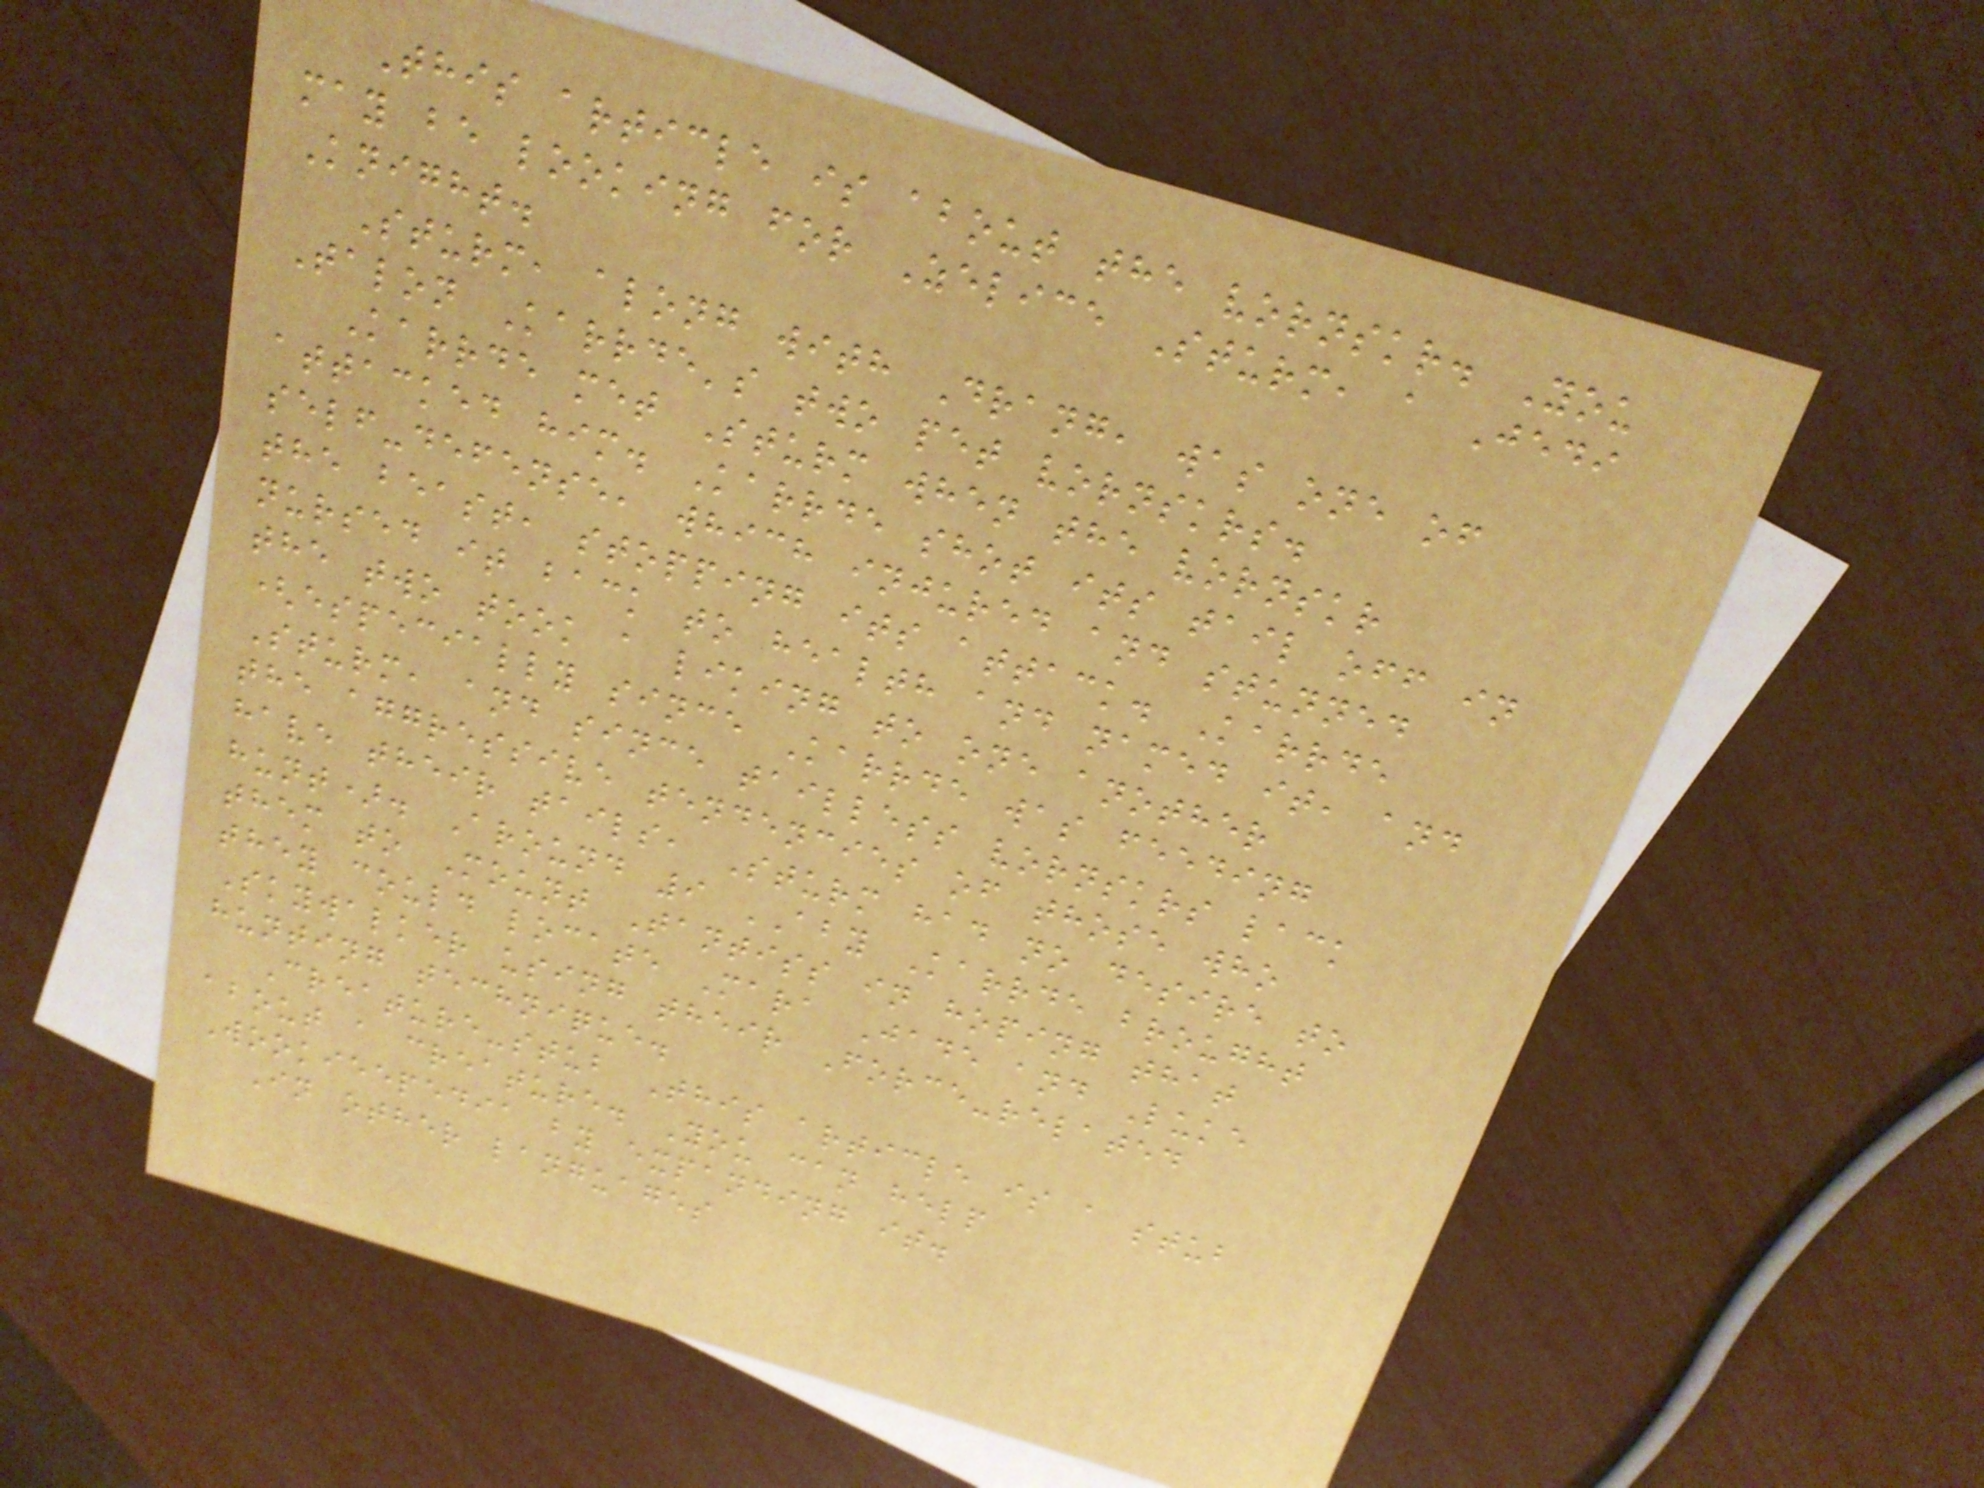This article is about the vornskr. You
may be looking for Zelice Sturm, a Jedi
Knight.
Sturm, along with Drang, was one of
Talon Karrde's two pet vornskrs.
Karrde met Sturm when the vornskr
attacked him. Karrde shot its tail off in
self-defense, which injured and stunned
the beast, stopping its attack. Karrde
nursed it back to health and named it, and
the two took a liking to one another
(especially since Karrde was feeding
Sturm, and since tailless vornskrs lack
the aggressive tendencies of those who
have their tails, Sturm had no desire to
hunt). Around 9 ABY Karrde brought
them to Mount Tantiss in hoping that
they could locate Mara Jade and Luke
Skywalker using their Force-related
hunting technique.
Creature-stub This article is a stub
about a creature. You can help
Wookieepedia by expanding it.
In other languages
